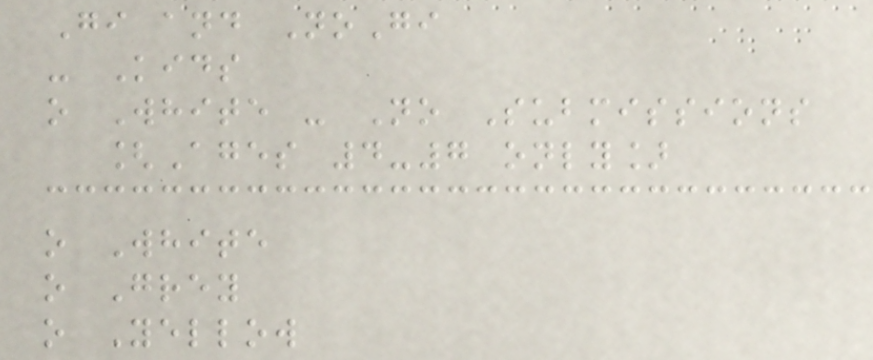Gi and NoGi
- Kids
o White - No Submissions
[Ages 4-7 only]
o White
o Grey
o Yellow
